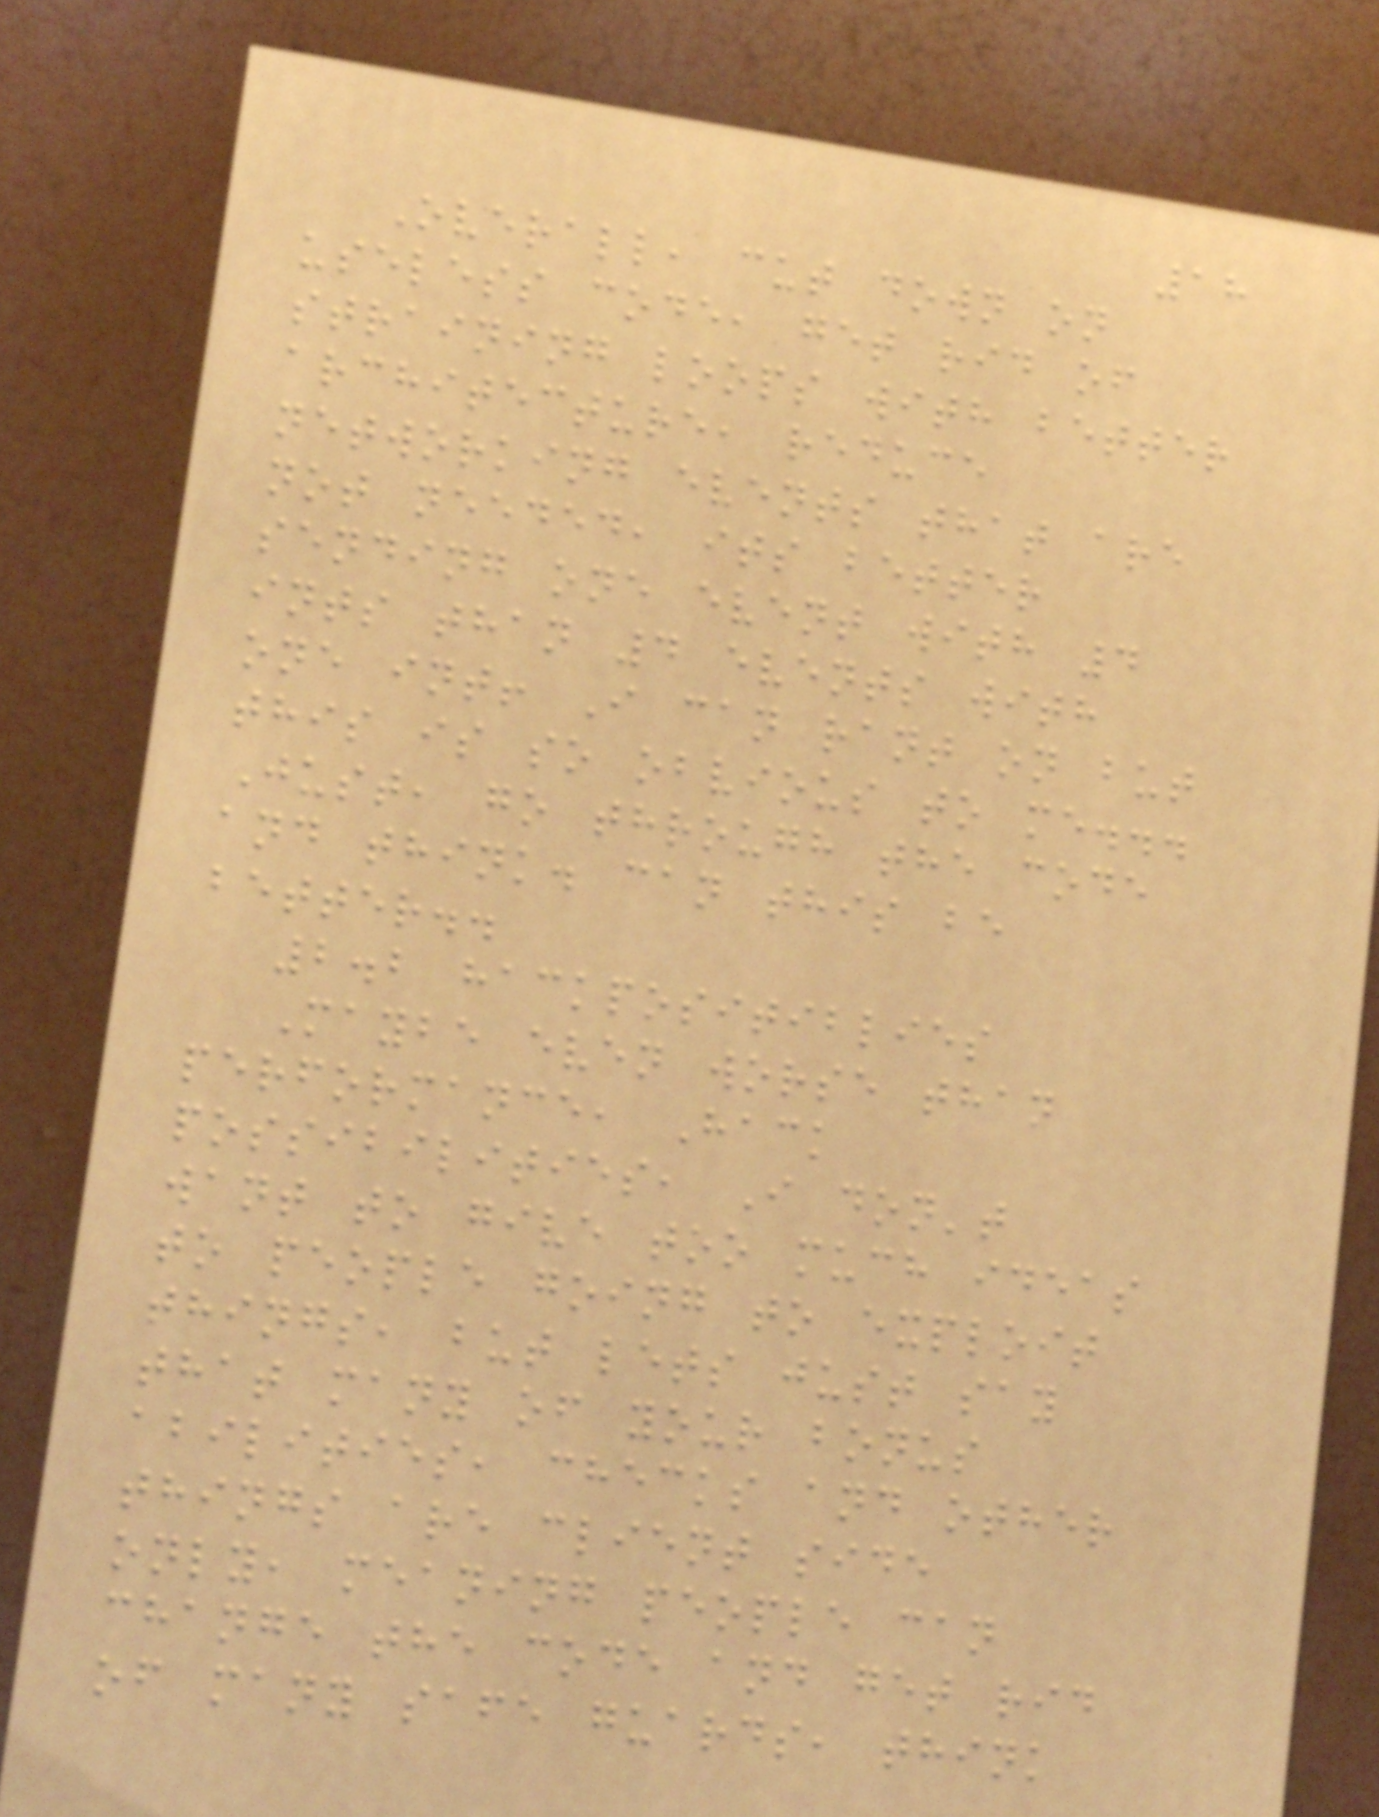18
Overall, cut down on
useless code, get rid of
straining loops with better
architecture, reduce
networking events that are
not needed, its better
sending one event with 4
ints than 4 events with
one int! I can rant on but
this is so obvious to me...
Just, go through the code
and think. can this be
better..
2.2 hackpositiblies
Maybe even worse than
performance, Hack
possibilities, I don't
want to give too much ideas
to people going to exploit
things, but lets just say
that many of your bonus
abilities, checks and other
things are client side
only, meaning people can
change the code and get rid
of many safe guards, think
